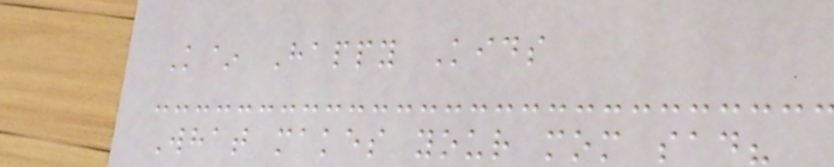K~ Happy Kids
What makes your mom sad?
